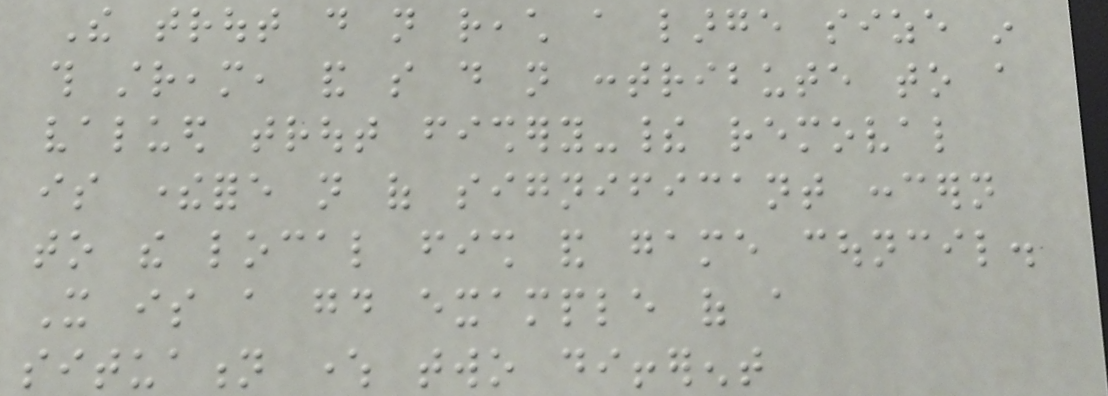The trout do not reach a large size in
this stream, and so do not contribute to a
valued trout fishery-their removal
is therefore not of significant concern
to the local fish and game council.
It is a good example of a
situation where two different
